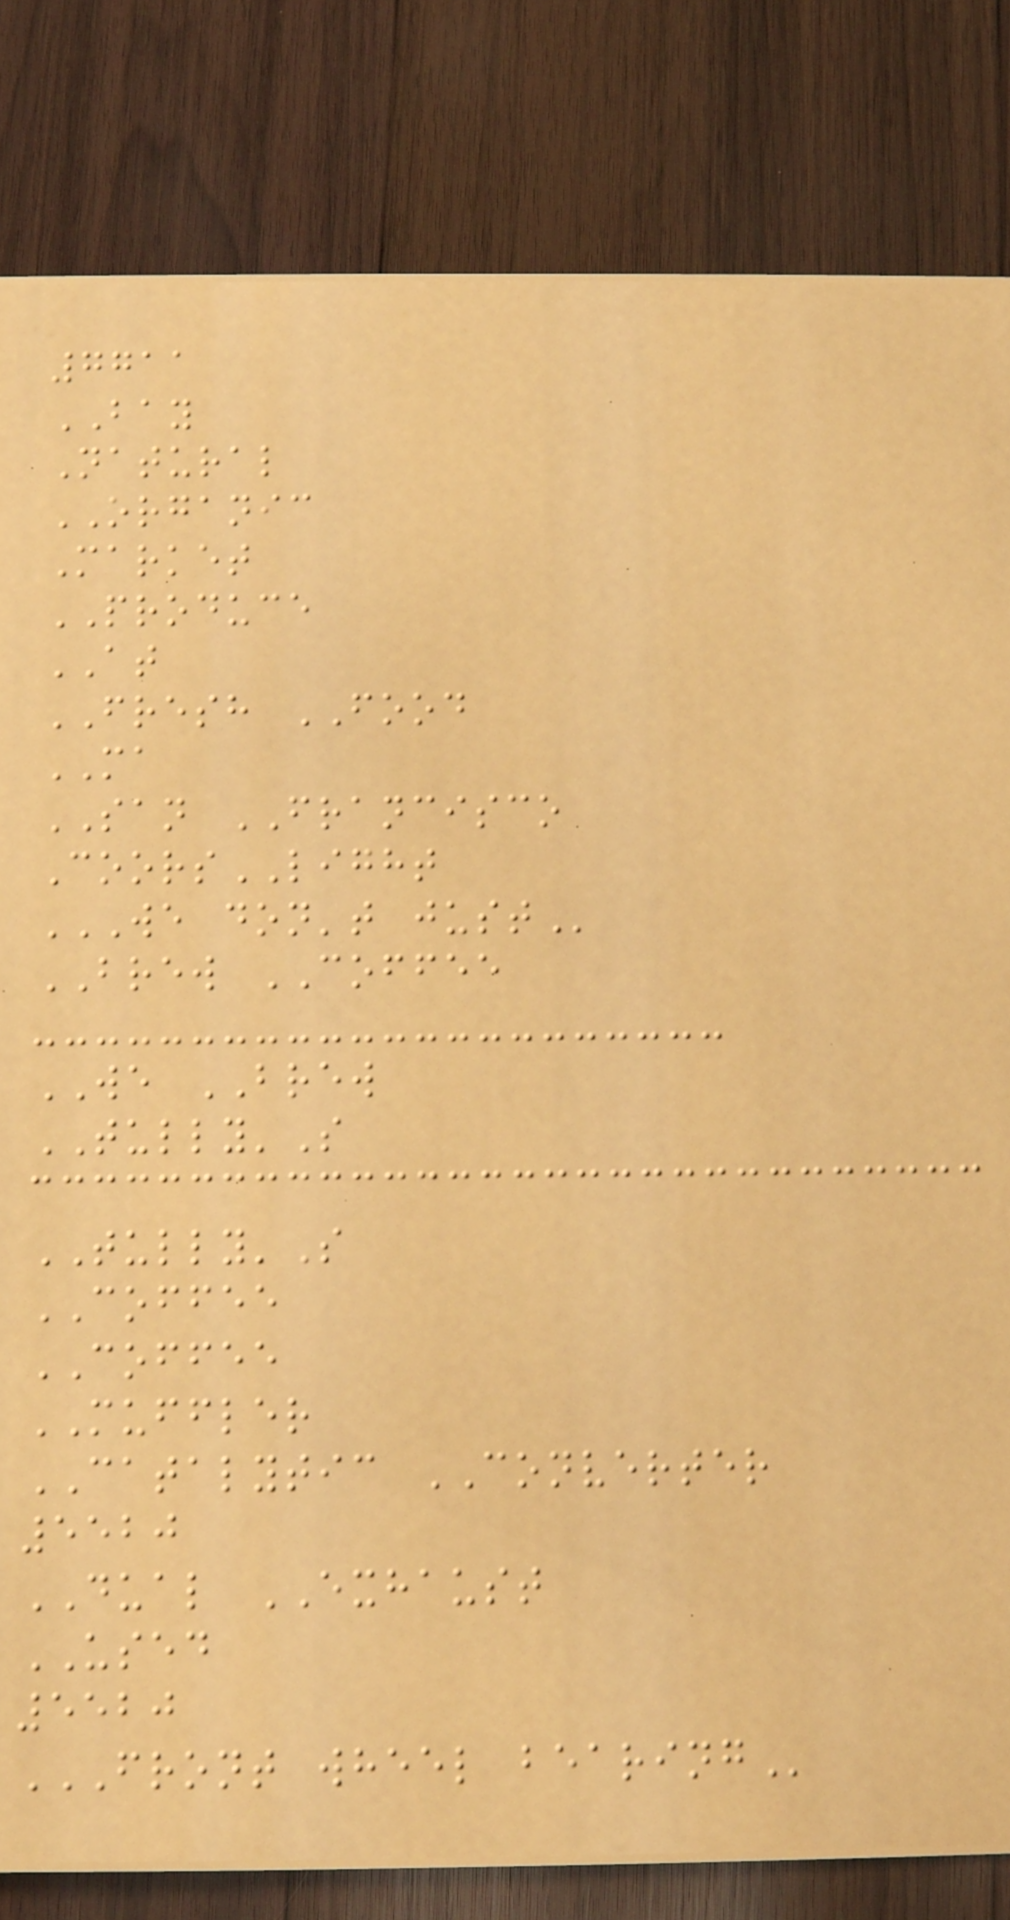7711
BAY
Natural
ORGANIC
Market
PRODUCE
AT
FRESH FOOD
MA
SAN FRANCISCO
CoorsLIGHT
WE DON'T JUST
BREW COFFEE
WE BREW
TULLY'S
TULLY'S
COFFEE
COFFEE
MUFFLER
CATALYTIC CONVERTER
5520
DUAL EXHAUST
USED
5520
FRONT WHEEL BEARING
